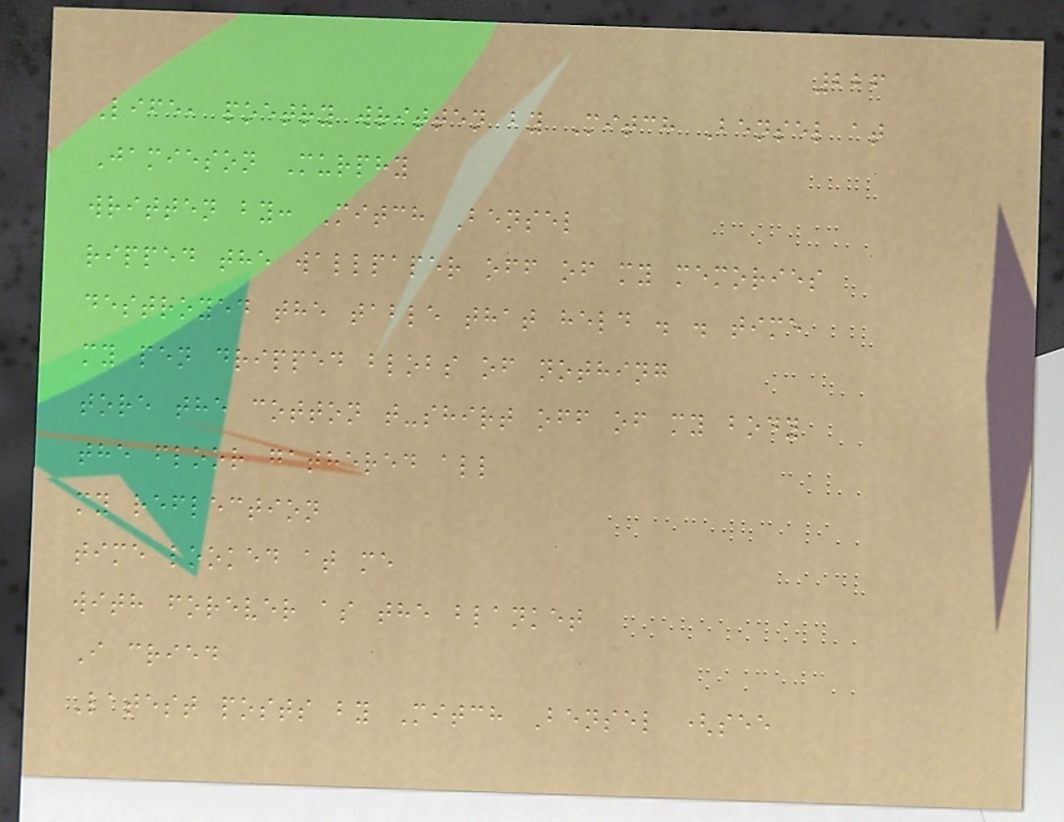226
Life, poetry written by Mitch Bensel at
Jamieson Murphy
written by: Mitch Bensel
ripped the wallpaper off of my memories
destroyed the table that held . . time
my pen dripped blobs of nothing
tore the cotton t-shirt off of my body
the floor gathered all
my reflection
time looked at me
with forever as the blanket
I cried
Latest posts by Mitch Bensel (see
